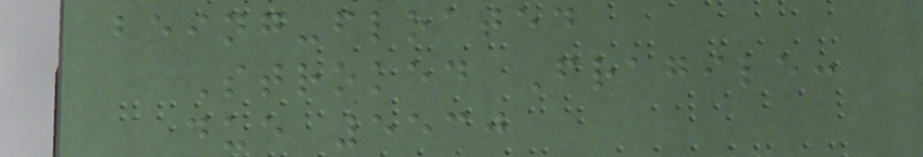being-floated
Stroked Fragile:
due 5530
